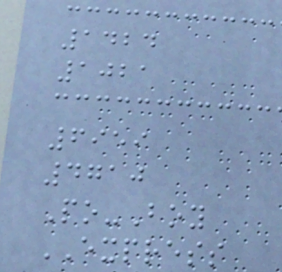1424
1021
6959
4710
Po-Boy
EXPRESS
